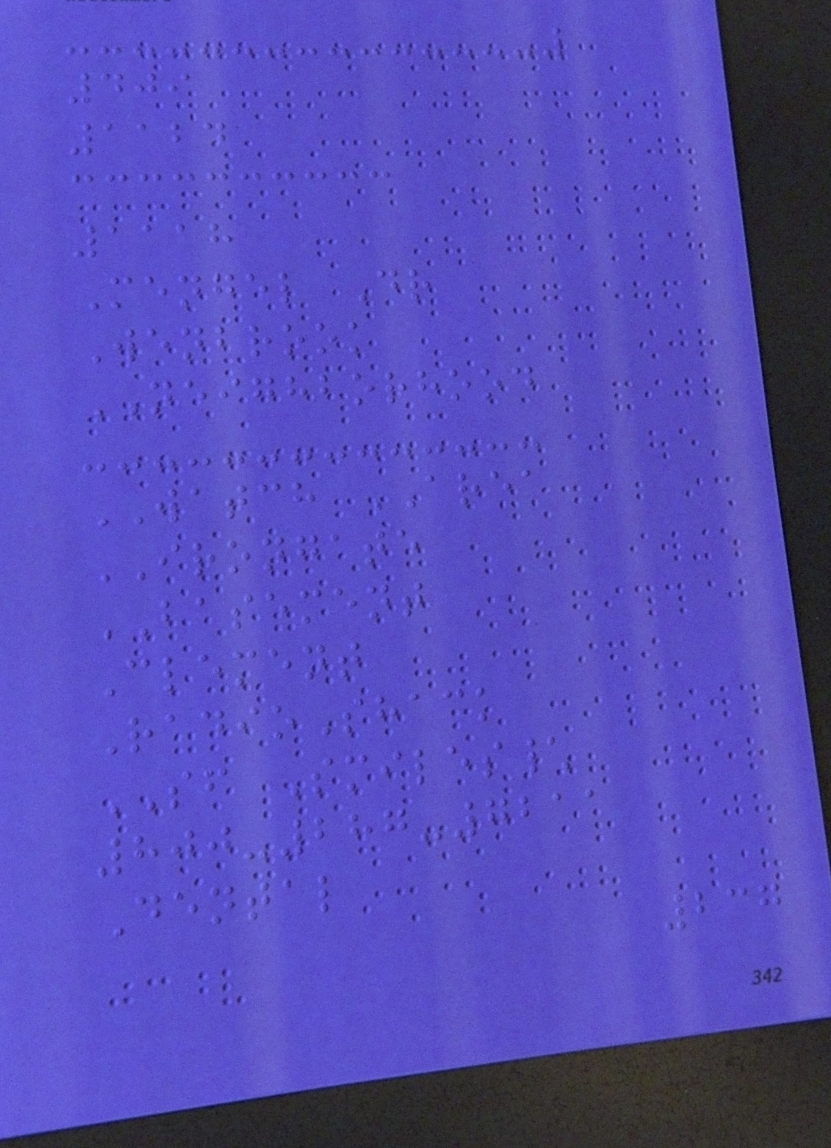409
1124
1118
Mengel Dr
Wenbrook
NEIGHBORHOOD
WATCH AREA
IRONGATE
BASEMENT
Clement
RadioShack
SF Smiles\
800-287-7211
Dental
237
